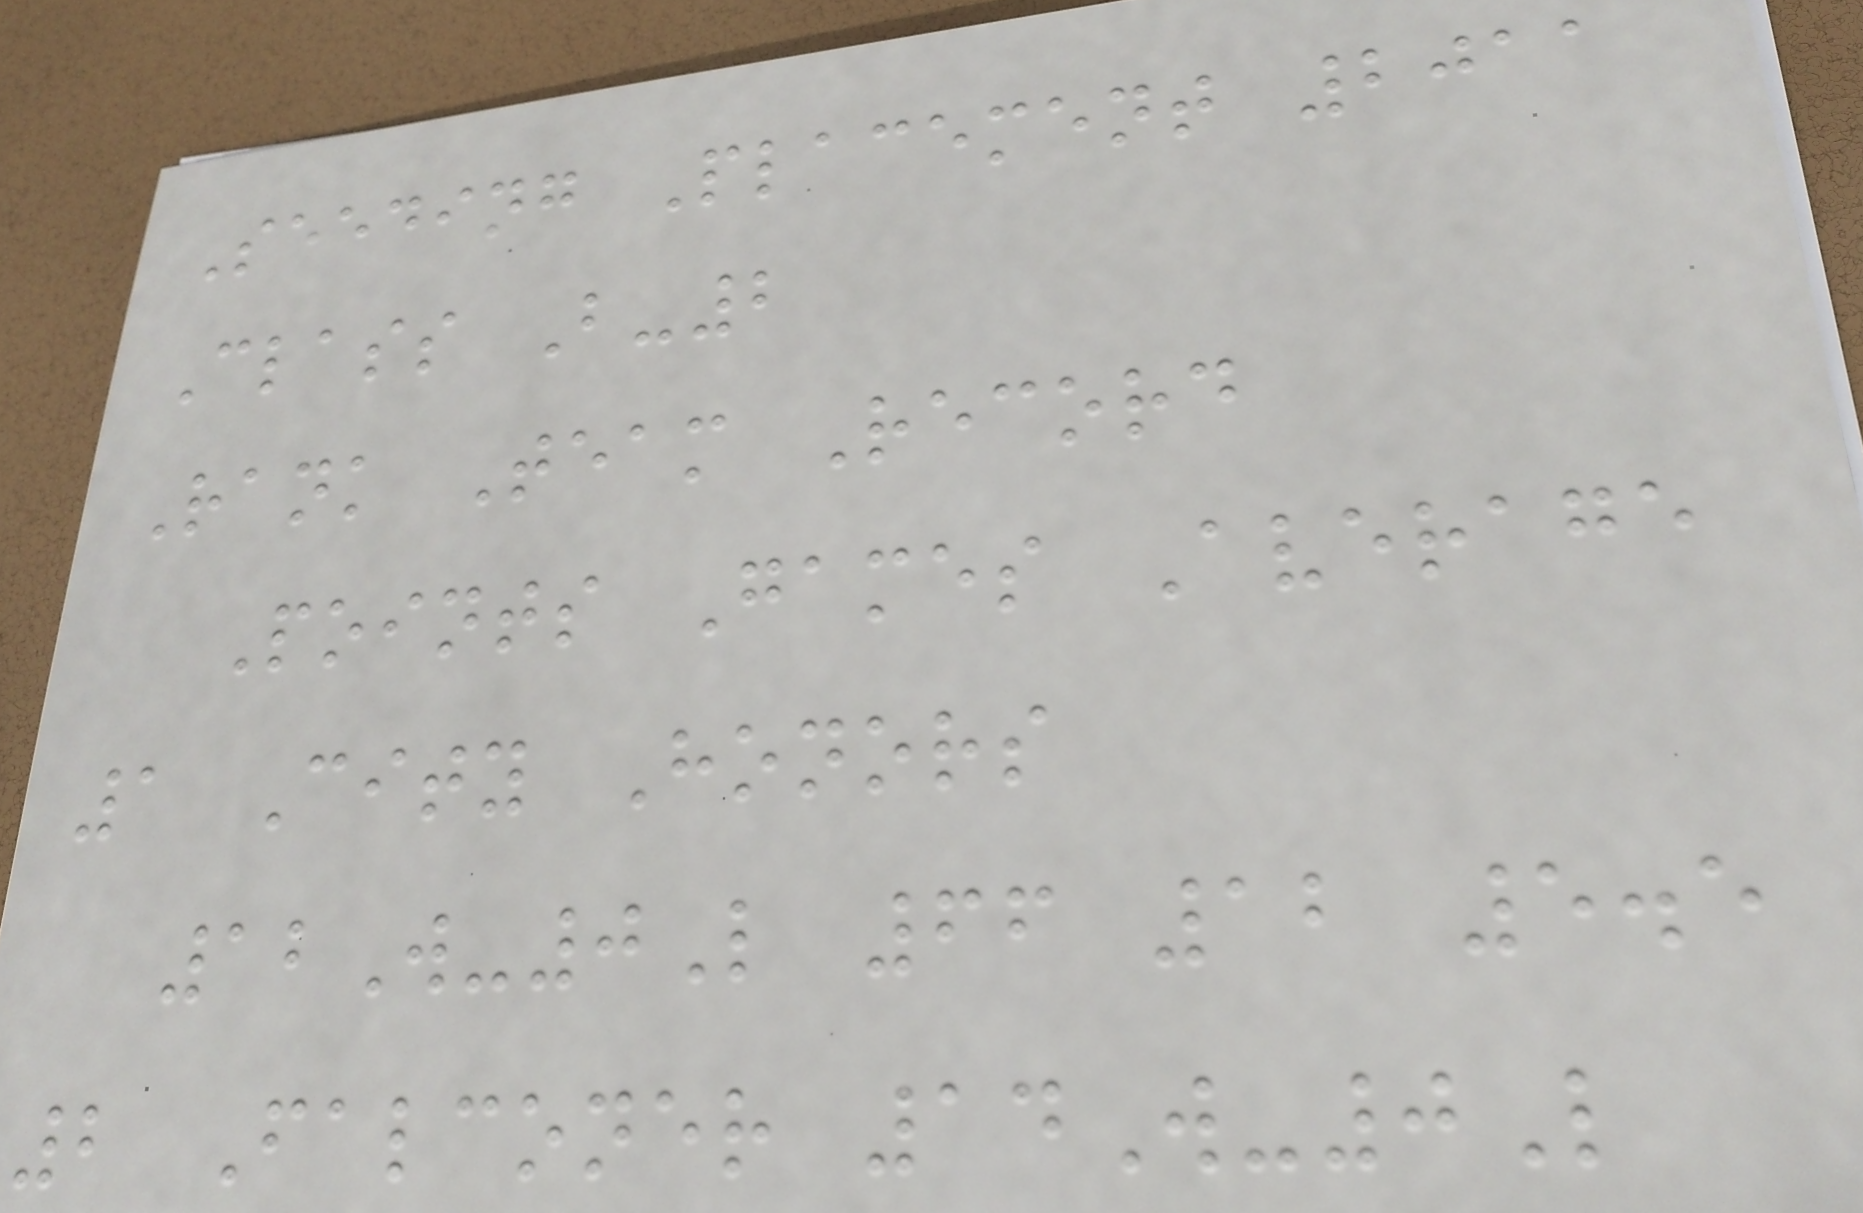Seeding Placement 2011
Class B-2
Rank Team Record
Points Games Average
1 City Honors
12W-0L 66 12 5.5
2 Falconer 14W-0L
